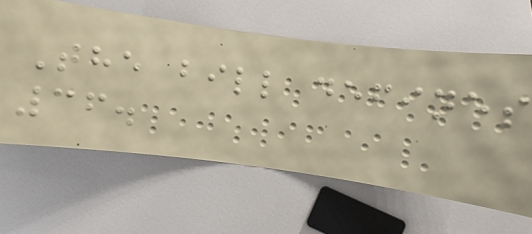The bill defines
36.
